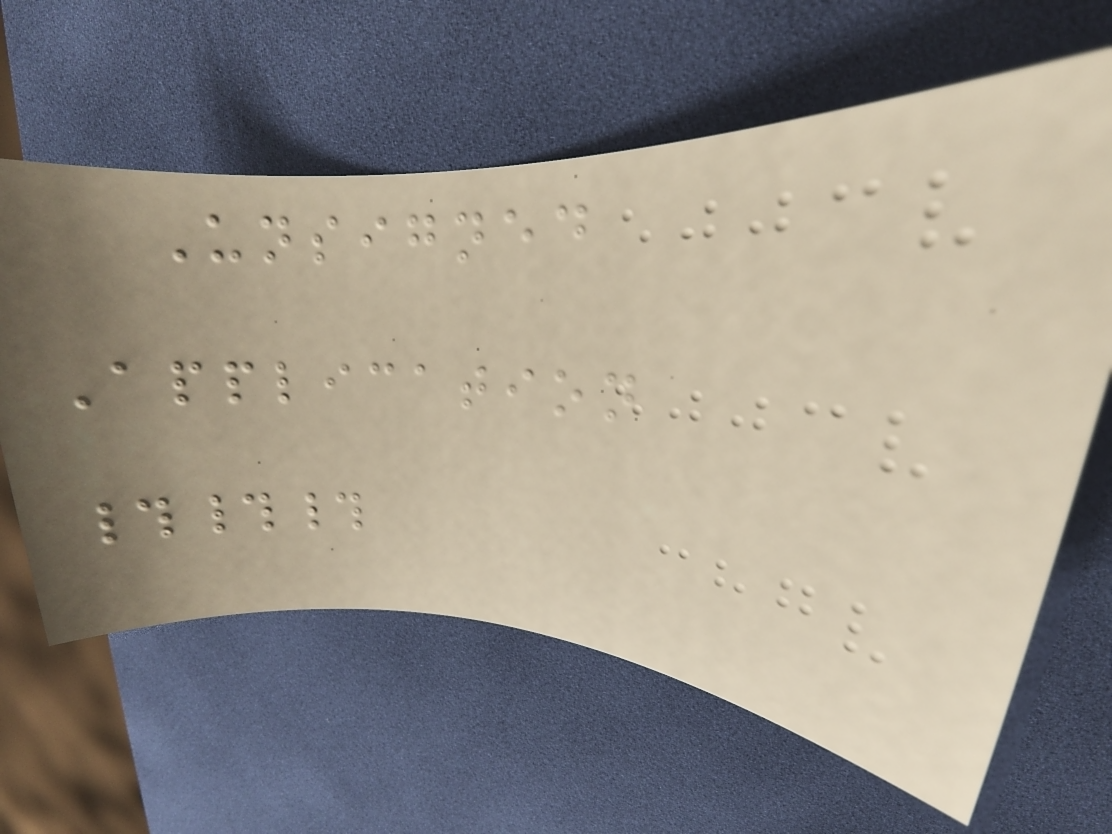Unsigned
Application
###
